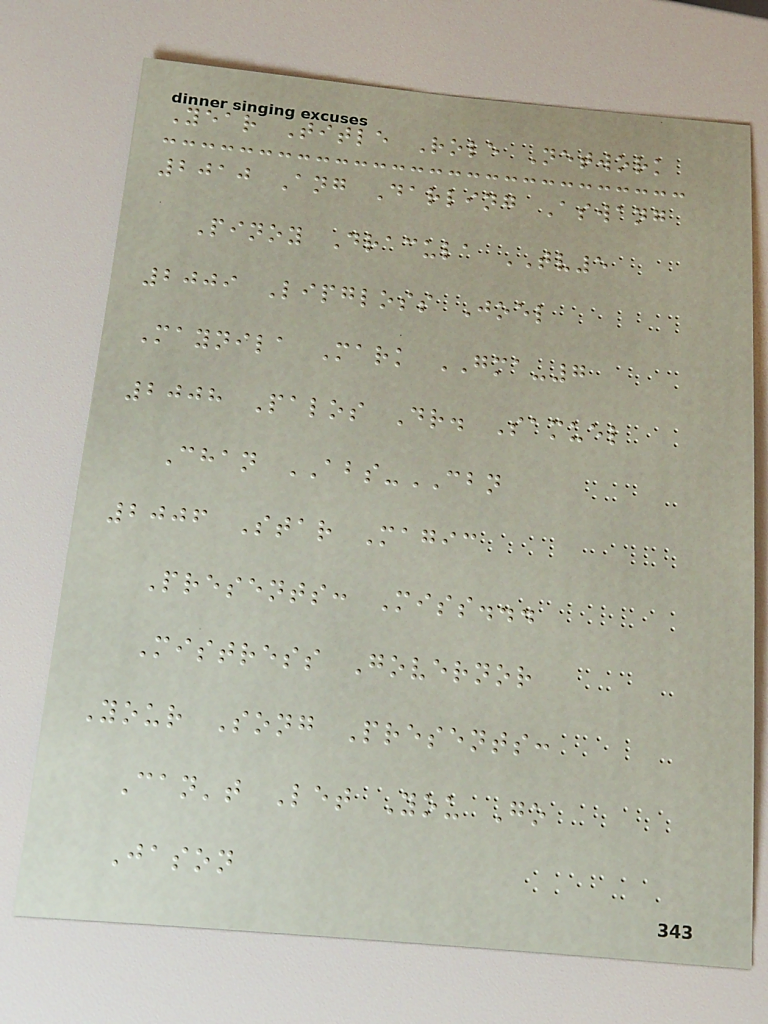Year Title Role Network
2010 Ang Darling Aswang
Pinoy Dracula TV5
2009 Lipgloss Joel
Maynila Mark GMA-7
2008 Palos Dr. Samuel
Chan ABS-CBN
2006 Star Magic
Presents: Miss...
Mistress Governor
Your Song Presents:
Can't Let You Go
Jason
